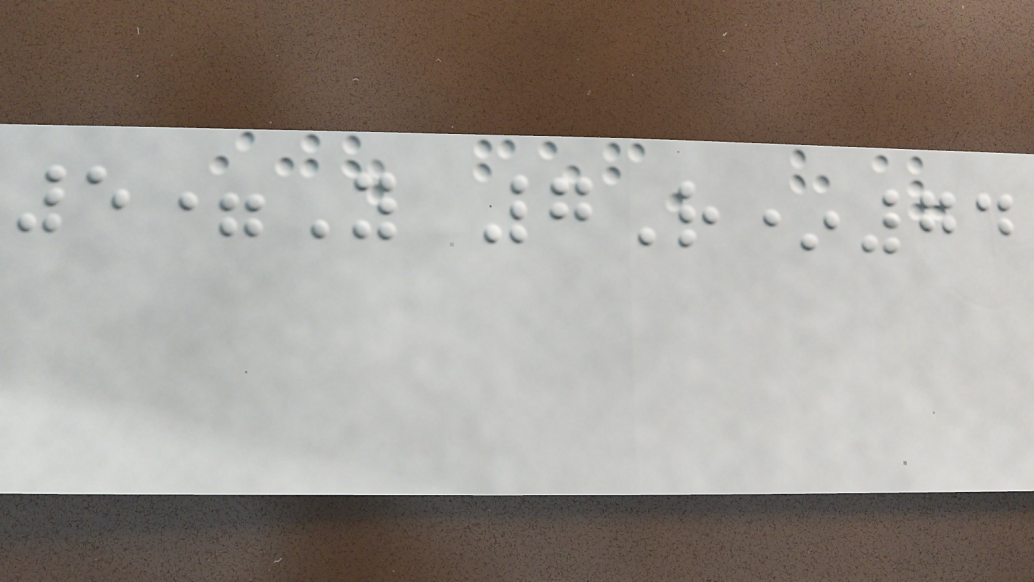5=Y 7R*74
